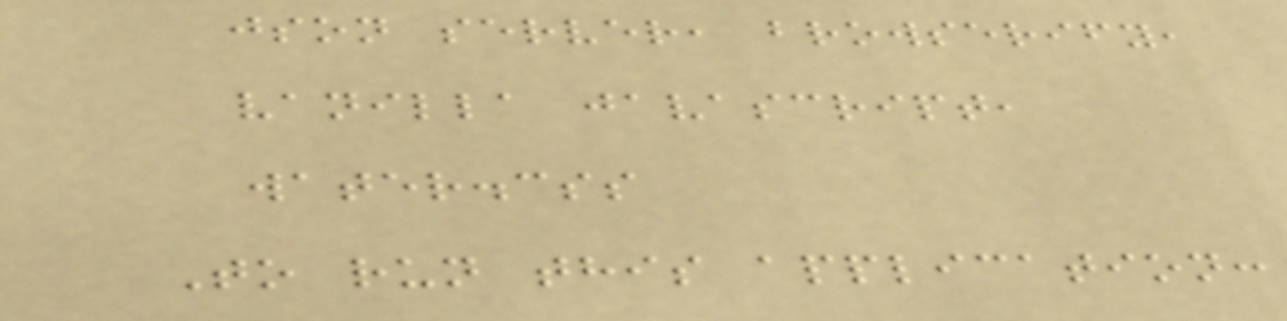json server, browserify,
vanilla javascript,
water.css
To run this application:
